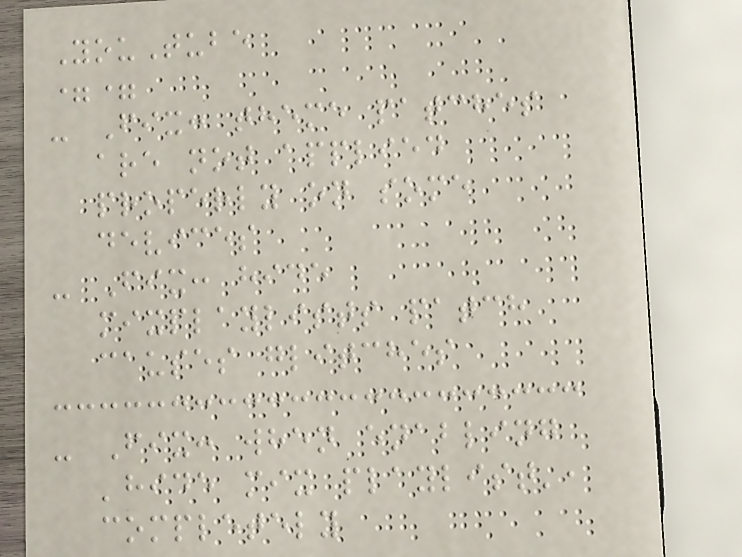YouTube
==
- Fix: theme patches
are not applied
properly on some
devices
- Fix: hide
mixplaylists patch
causes glitches
- Fix: when enabling
'hide mix playlist',
completely
